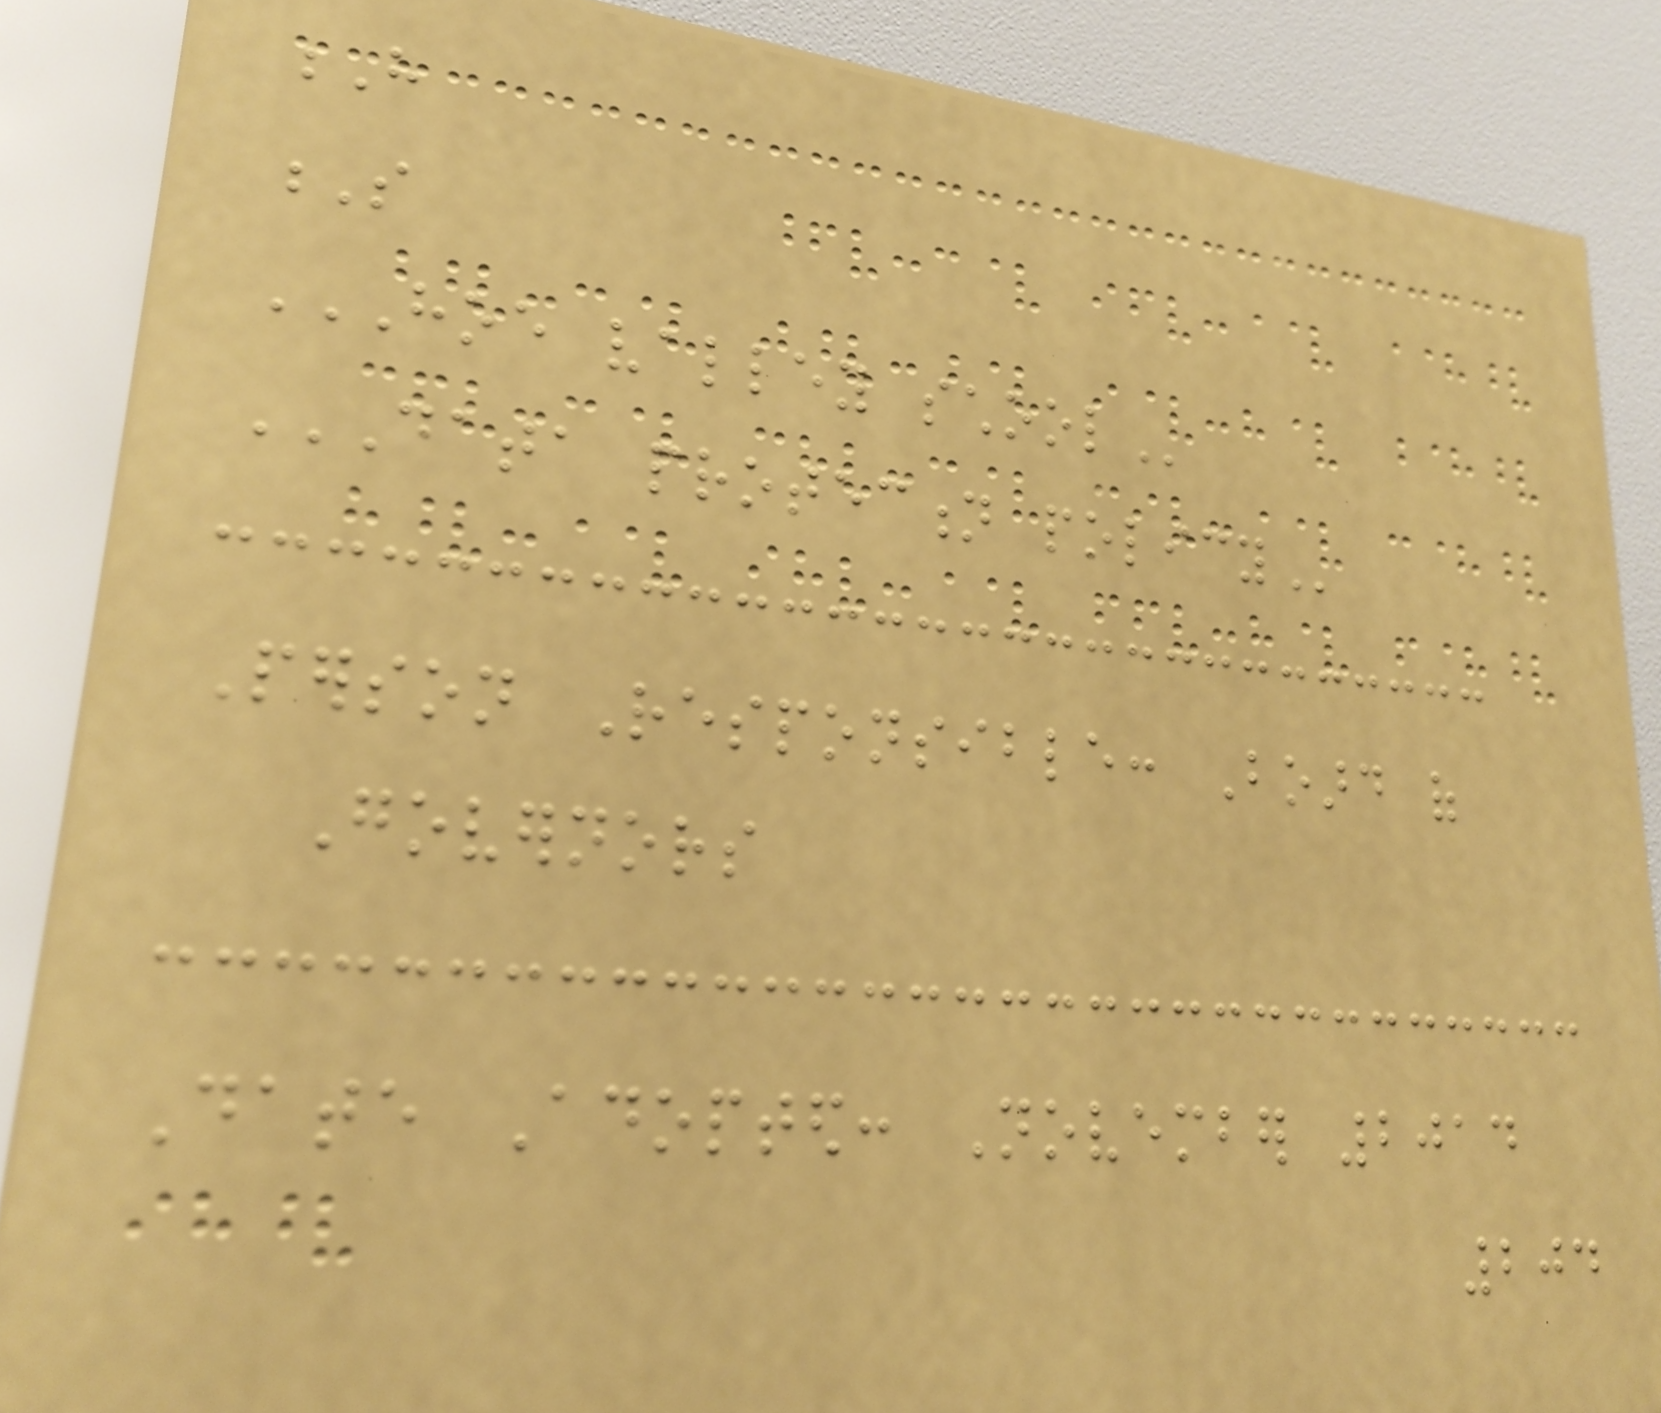H
S
HOE VALLEY SCHOOL
DATA PROTECTION POLICY
Person Responsible: Board of
Governors
Date Adopted: November 2014
204
